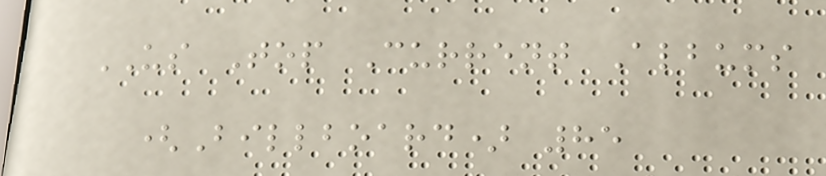US Top Current Albums
(Billboard) 85
